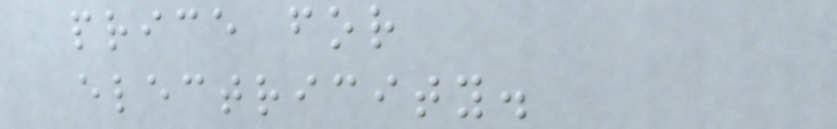price for
electricity.
